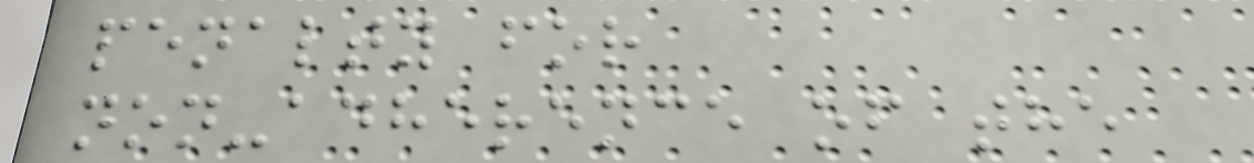penalty for
non-adherence of the
